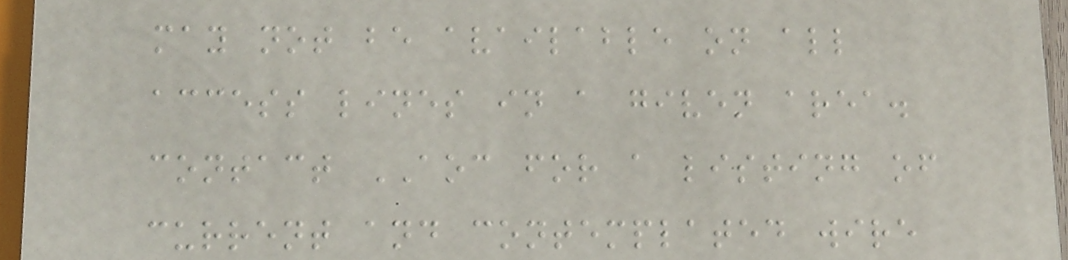may not be available on all
access lines in a given area.
contact AOC for a listing of
current and contemplated wire
